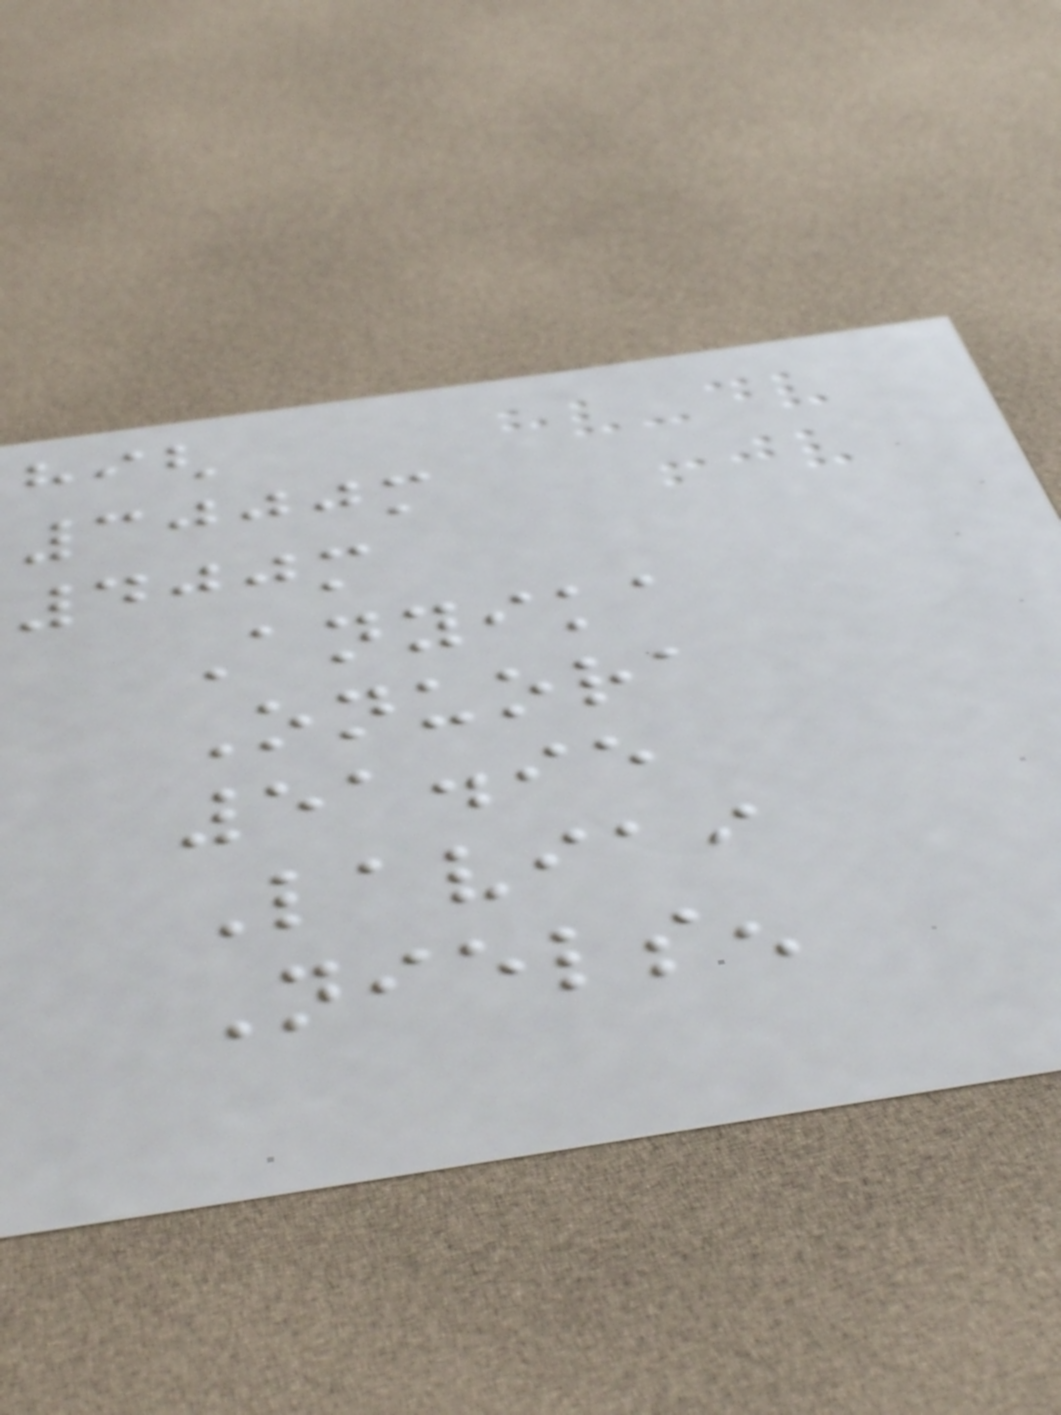high
3000m
400m
Anyika
Onuora
51.95
Laviai
Nielsen
